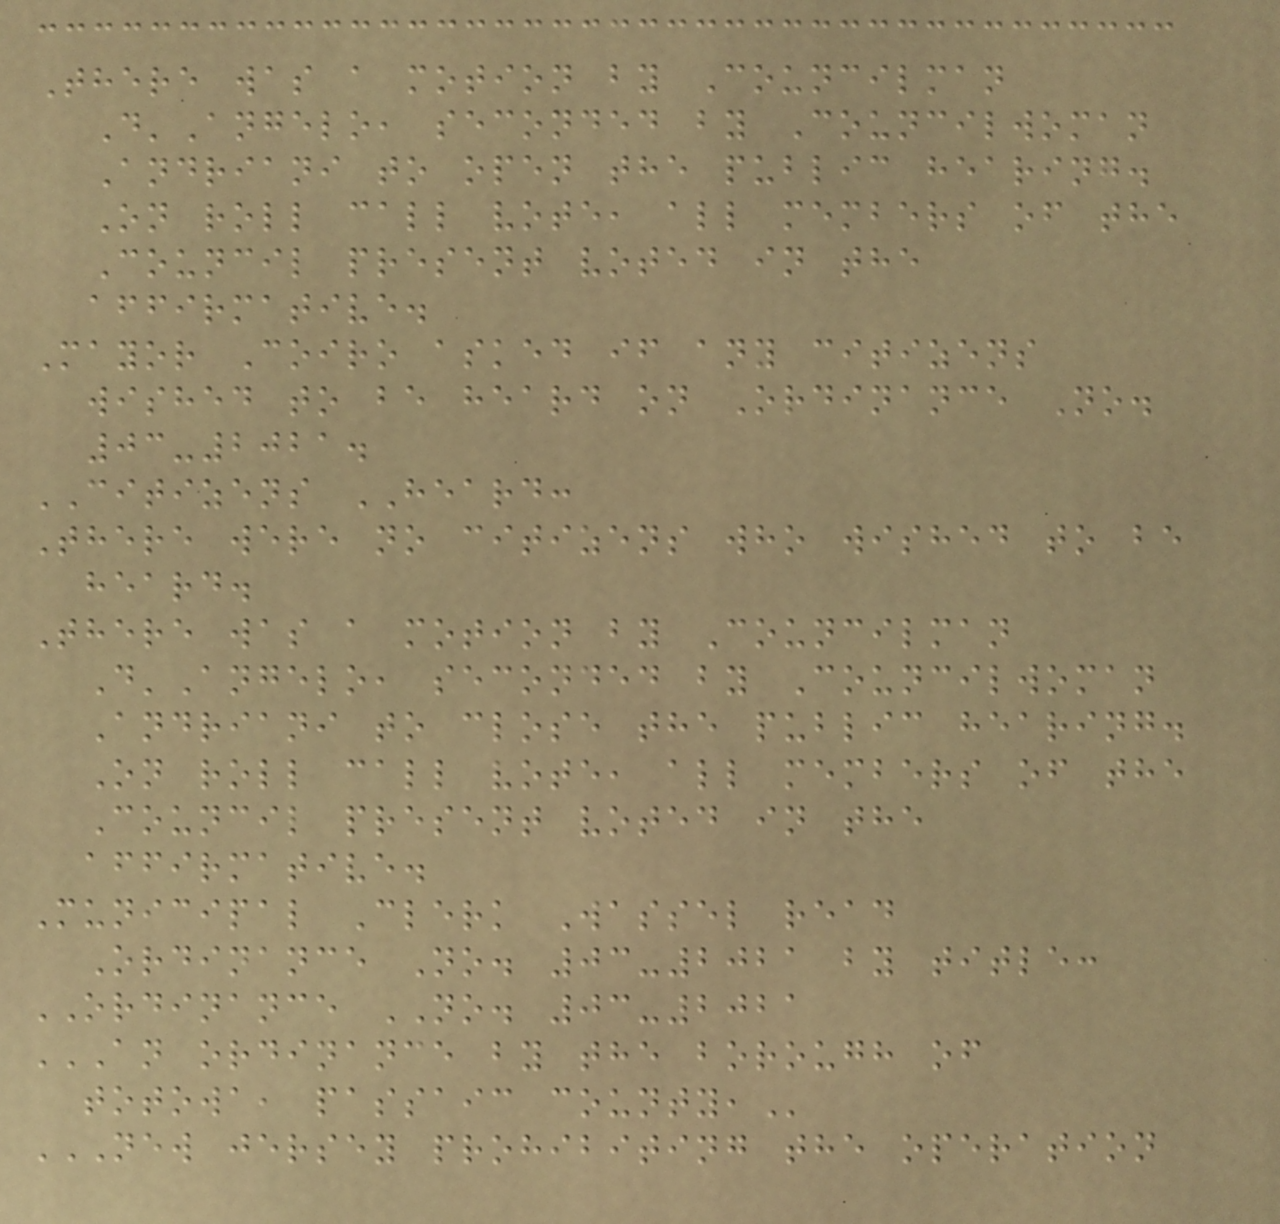There was a motion by Councilman
D'Angelo, seconded by Councilwoman
Andriani to open the public hearing.
On roll call vote, all members of the
Council present voted in the
affirmative.
Mayor Coiro asked if any citizens
wished to be heard on Ordinance No.
03-2021.
CITIZENS HEARD:
There were no citizens who wished to be
heard.
There was a motion by Councilman
D'Angelo, seconded by Councilwoman
Andriani to close the public hearing.
On roll call vote, all members of the
Council present voted in the
affirmative.
Municipal Clerk Wassel read
Ordinance No. 03-2021 by title:
ORDINANCE NO. 03-2021
AN ORDINANCE BY THE BOROUGH OF
TOTOWA, PASSAIC COUNTY,
NEW JERSEY PROHIBITING THE OPERATION
